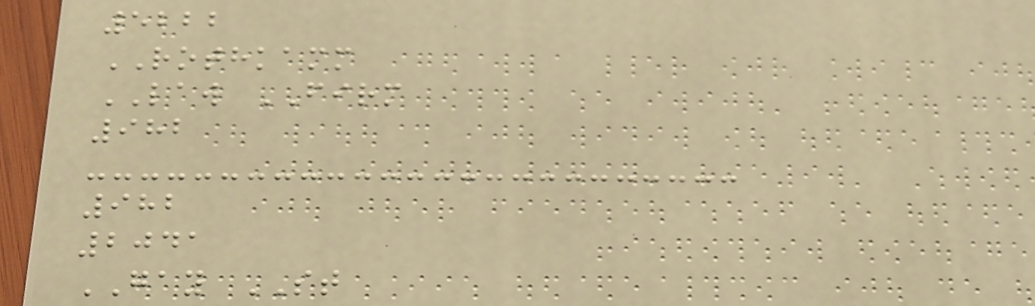5222
ROTHKAMM
LAW FIRM
982
982
2041
GAY ST
